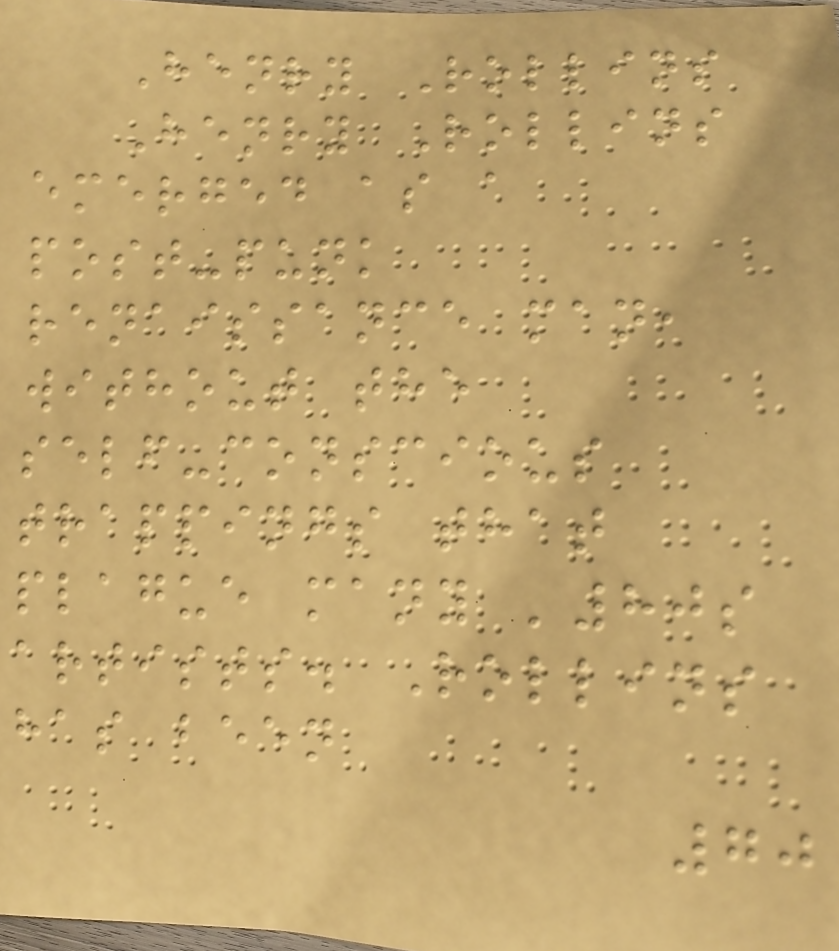Henry Rollins
Henry Rollins
emerged as a
post-punk
renaissance man,
without the
self-conscious
trappings that
plague many '80s
artists. Rollins
has been
70
